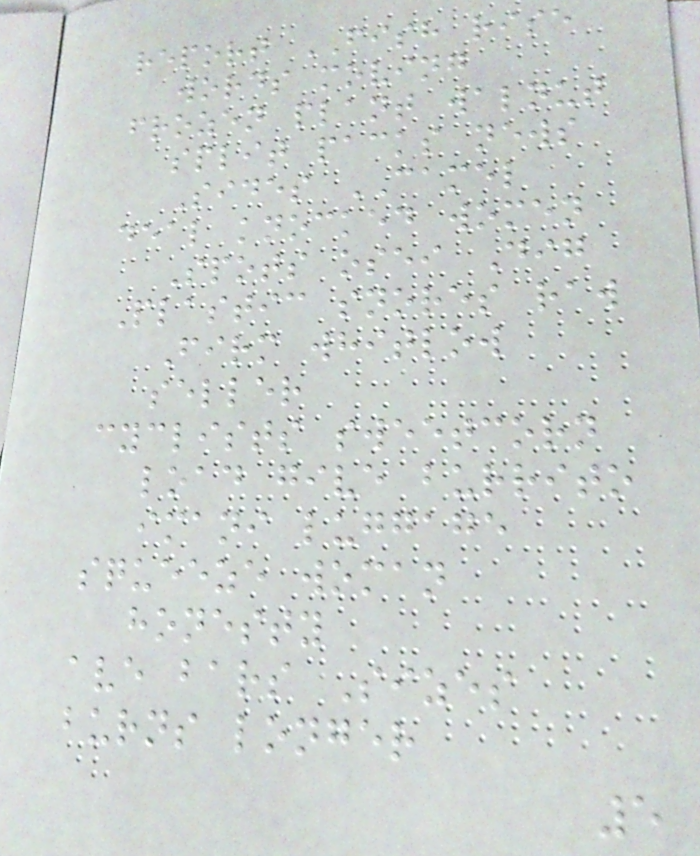report FISH rise
words moving
frozen plant walnut
split packs news
Sides CAMEL
deal knocked women
Spots osei Dig
Plastic snores raw
Firm whitlow
seller
cyclists sweetcorn
load give burrito
imani luggage
squeeze woman
honesty
ave bars Sizes
burns longer
5
